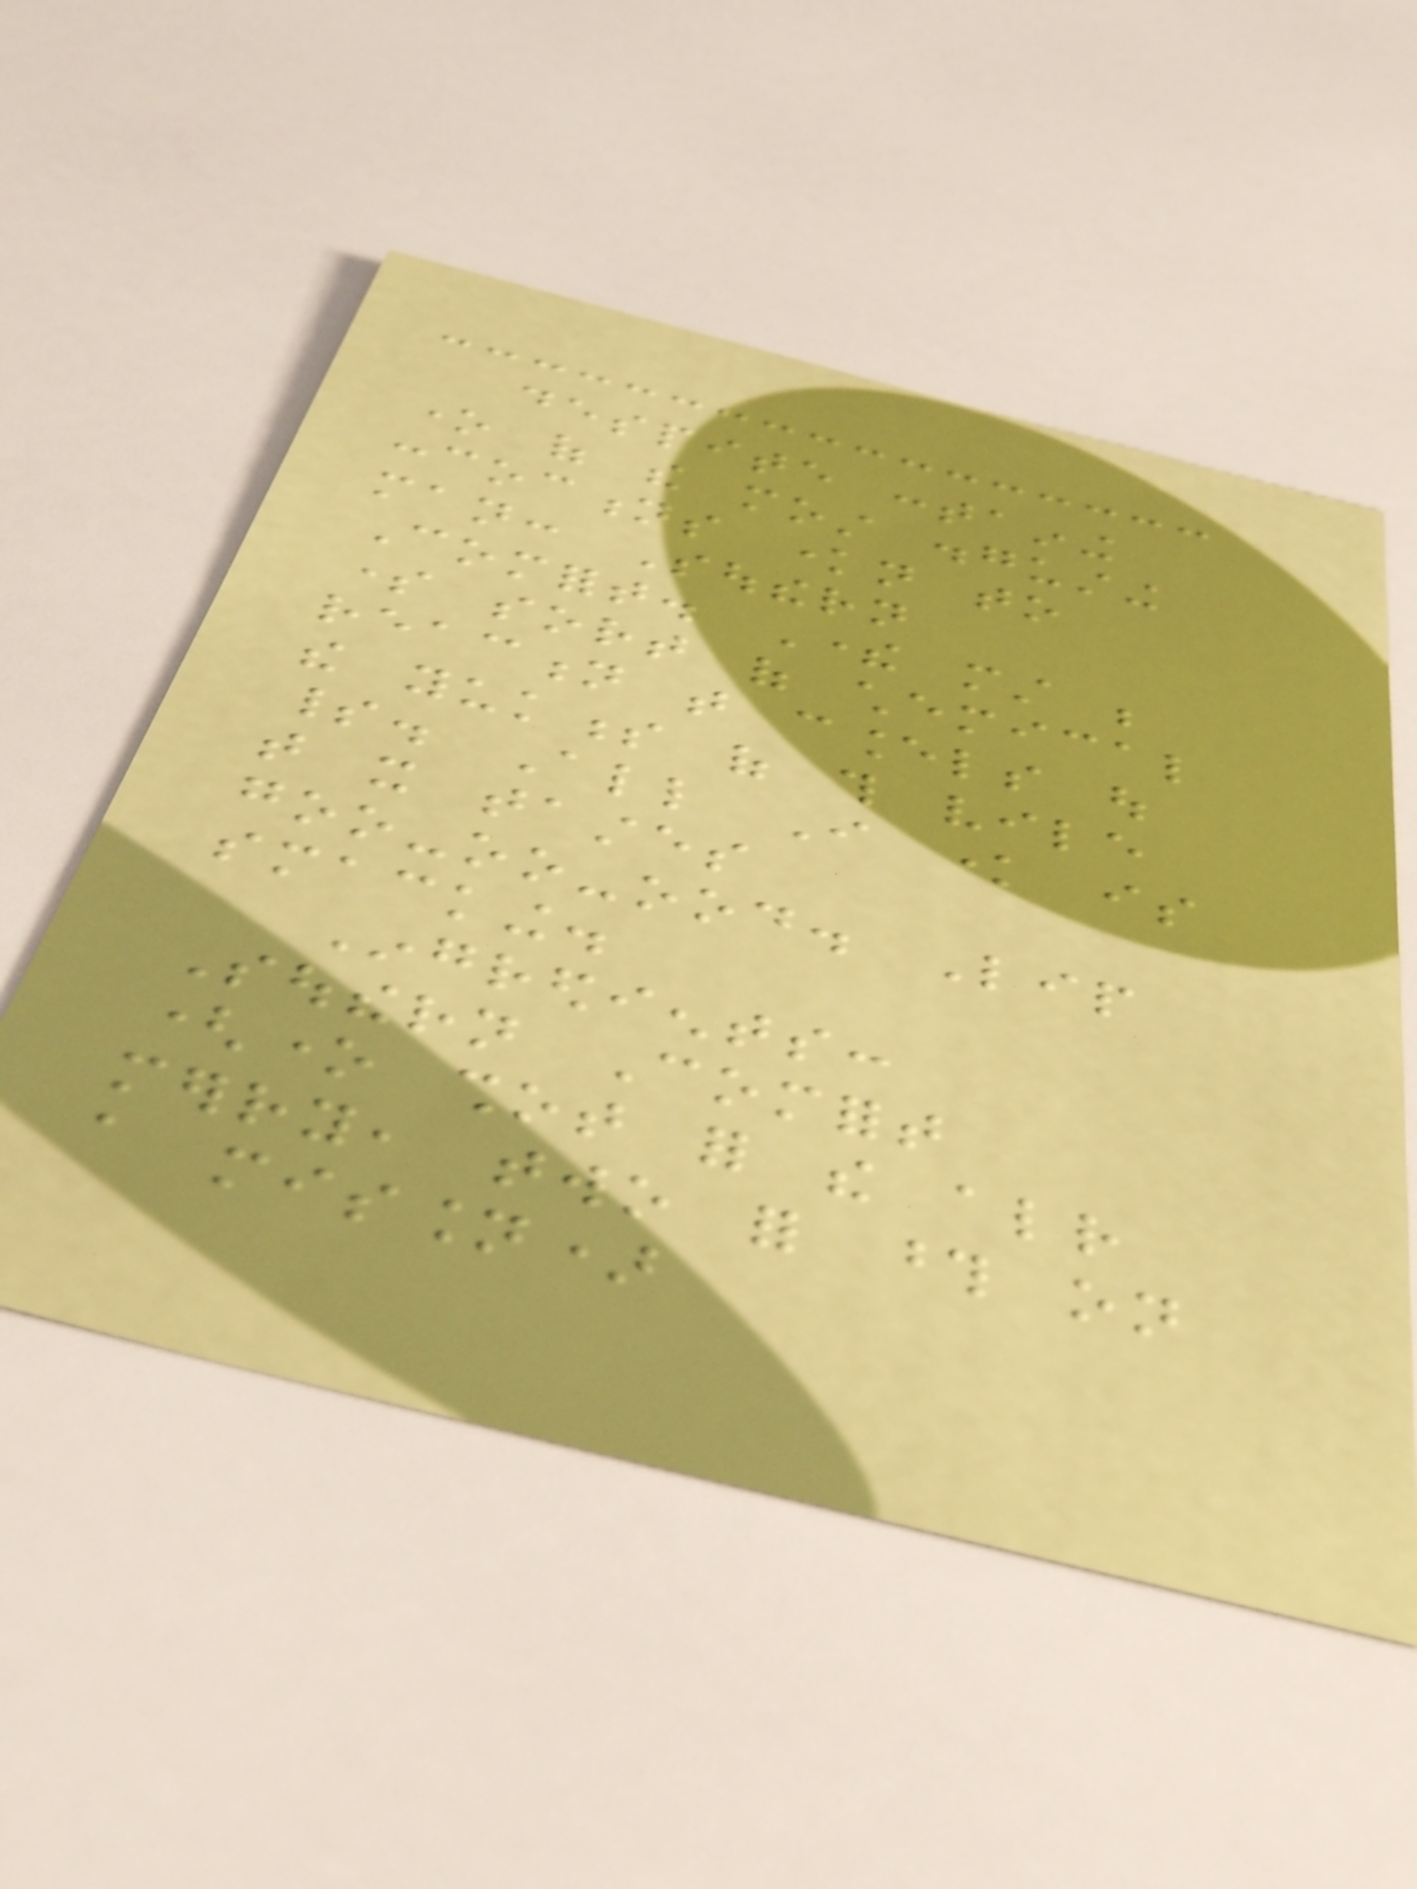despite containing
one of the most disgusting
concoctions known to
man: Southern
Comfort. There must be
some sort of chemical
reaction that cancels out
the yukness of this vile
spirit. All I know is
that it tastes
goo-oo-ood. Lip
smacking.
Ingredients:
Southern Comfort
(one shot for the already
merry, two for those on
a mission)
